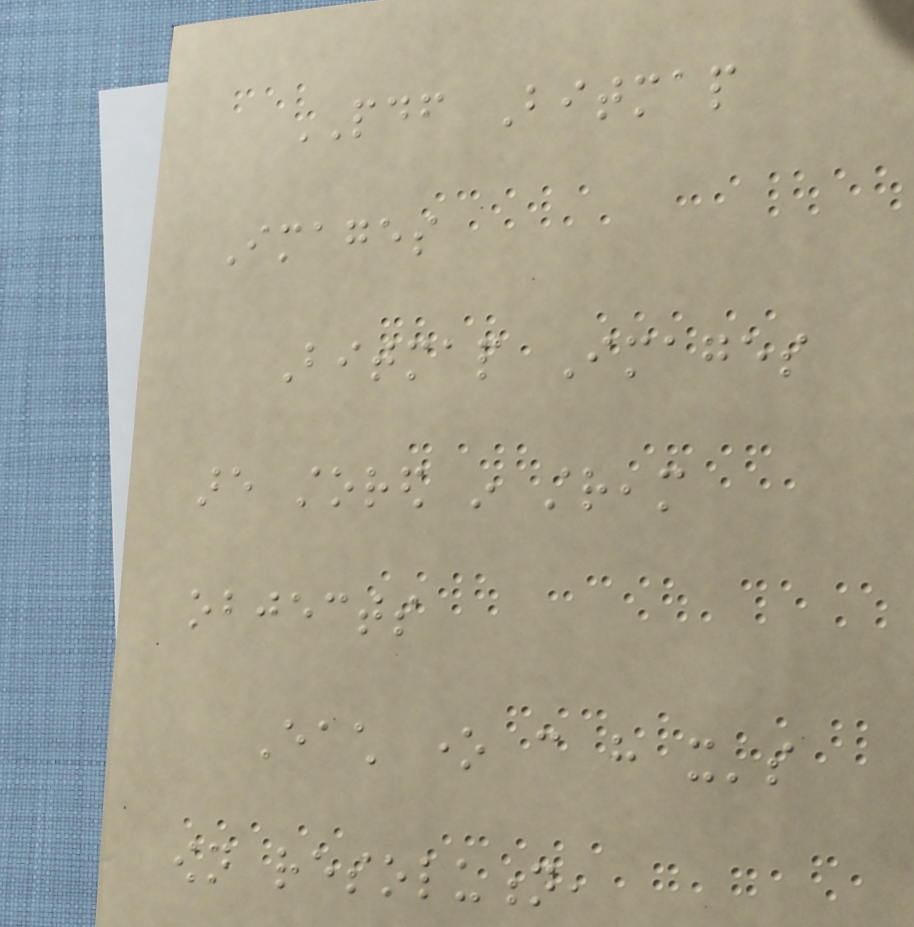PDF Bitmap
Images
Bitmap Images
are stored in stream
objects
Each one can have it's
own resolution,
